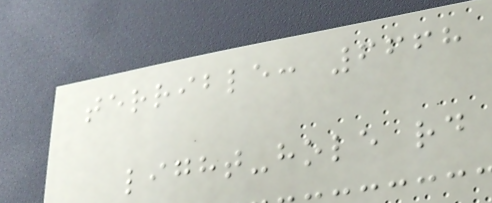terrible: 6668
light-hole rd
